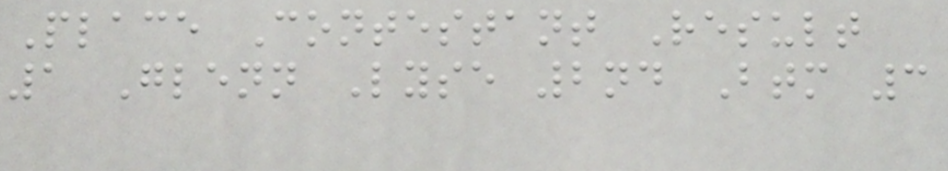Place Contestant Result
1 Glenn Lyse 2nd Btm 3
